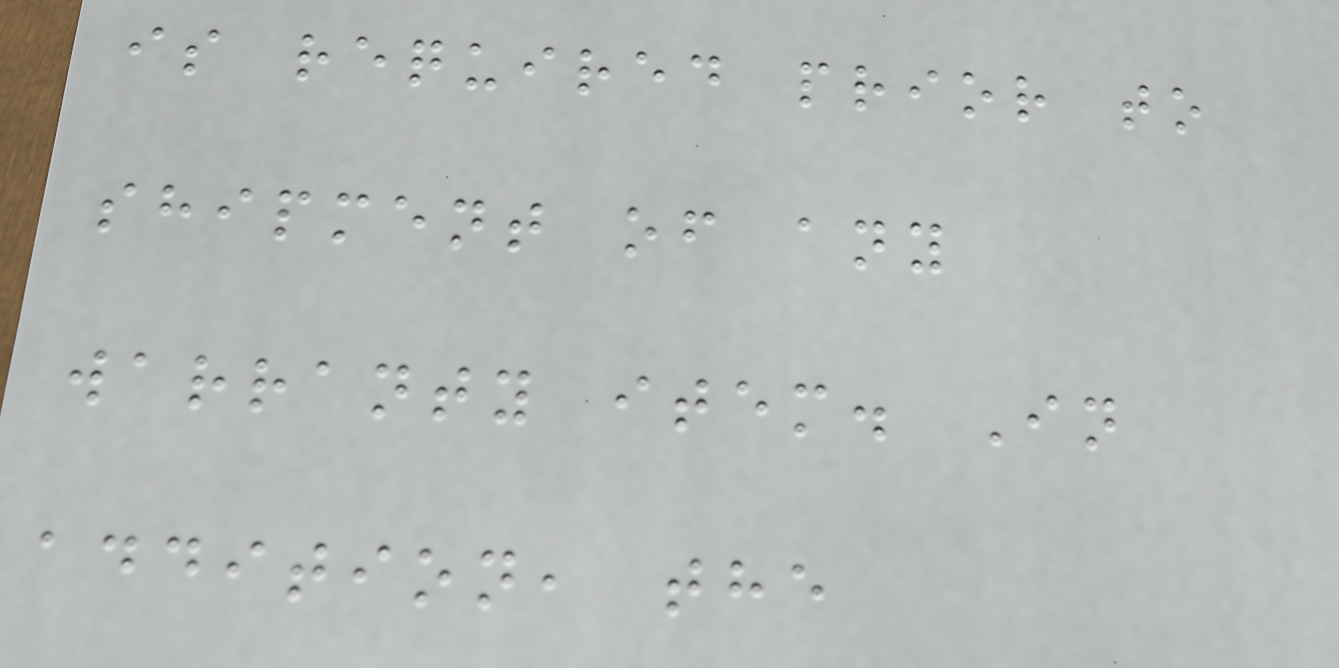is required prior to
shipment of any
warranty item. In
addition, the
